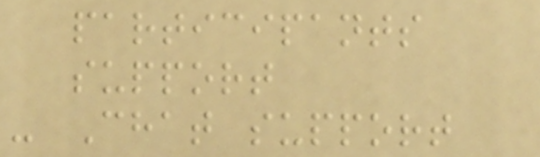participants
support
- Chat support
